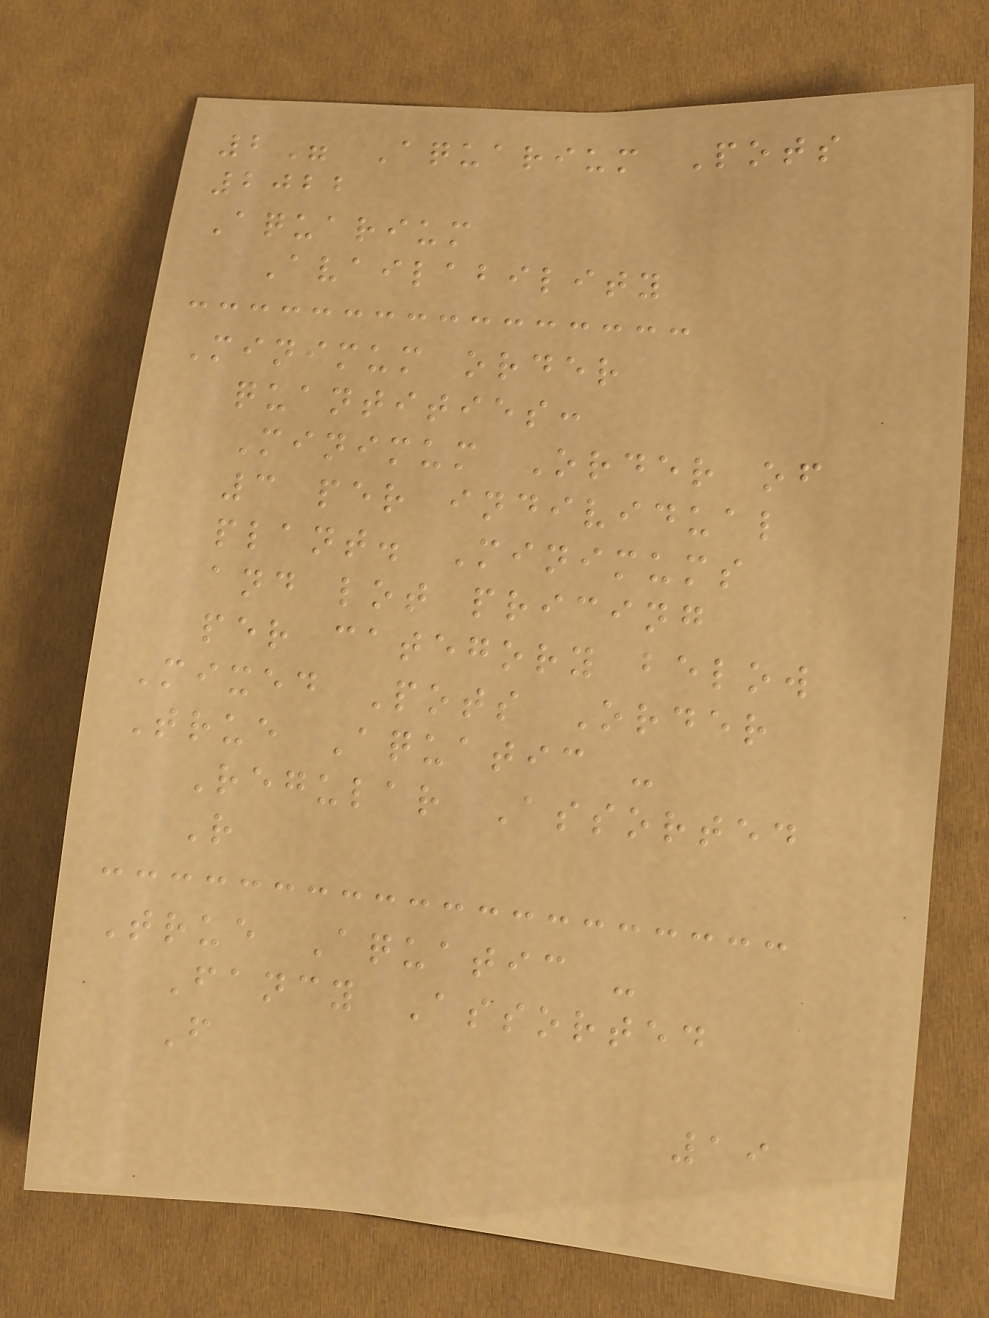2" Aquarium Pots
2022
Aquarium
Availability
Minimum order
quantities:
Minimum Order of
3 per individual
plant. Minimums
and lot pricing
per category below
Mixed Pots Order
True Aquatic -
Regular Assorted
R
True Aquatic -
Fancy Assorted
F
19
